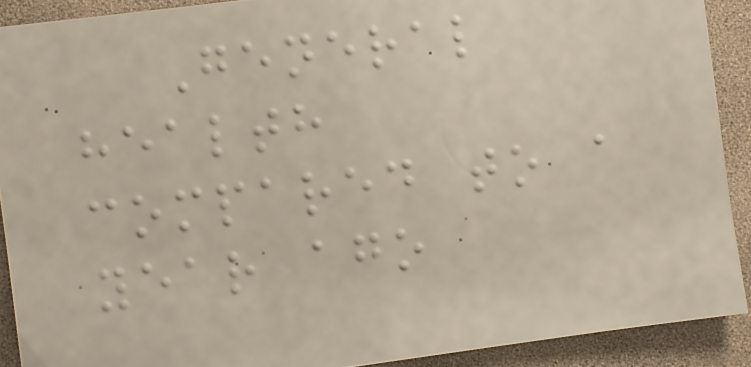General
health
compared to a
year ago
